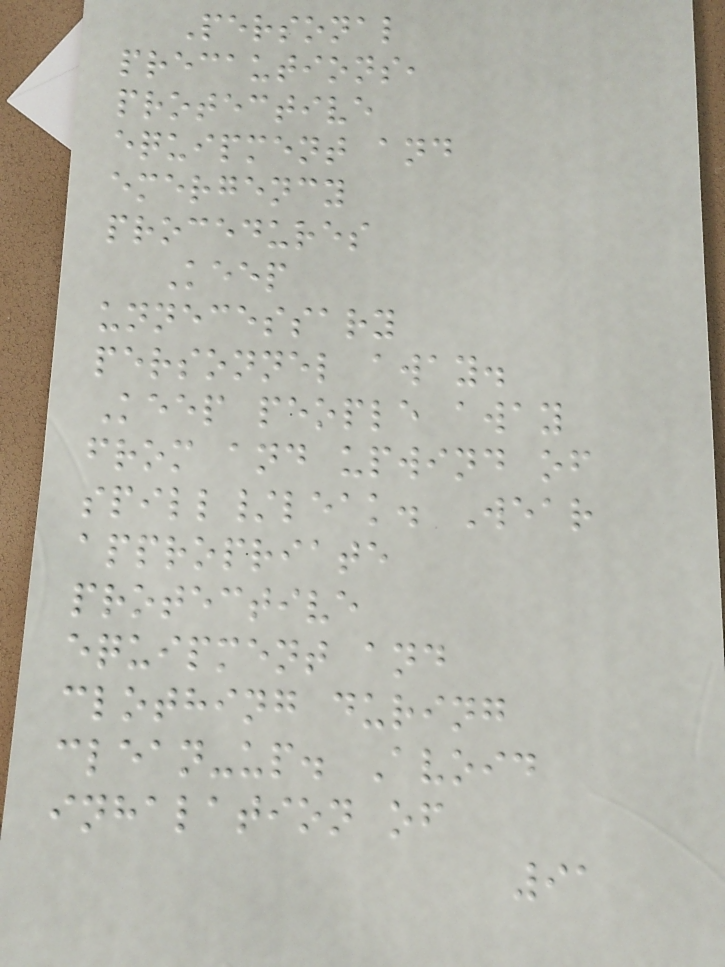Personal
precautions,
protective
equipment and
emergency
procedures
Keep
unnecessary
personnel away.
Keep people away
from and upwind of
spill/leak. Wear
appropriate
protective
equipment and
clothing during
clean-up. Avoid
inhalation of
91
